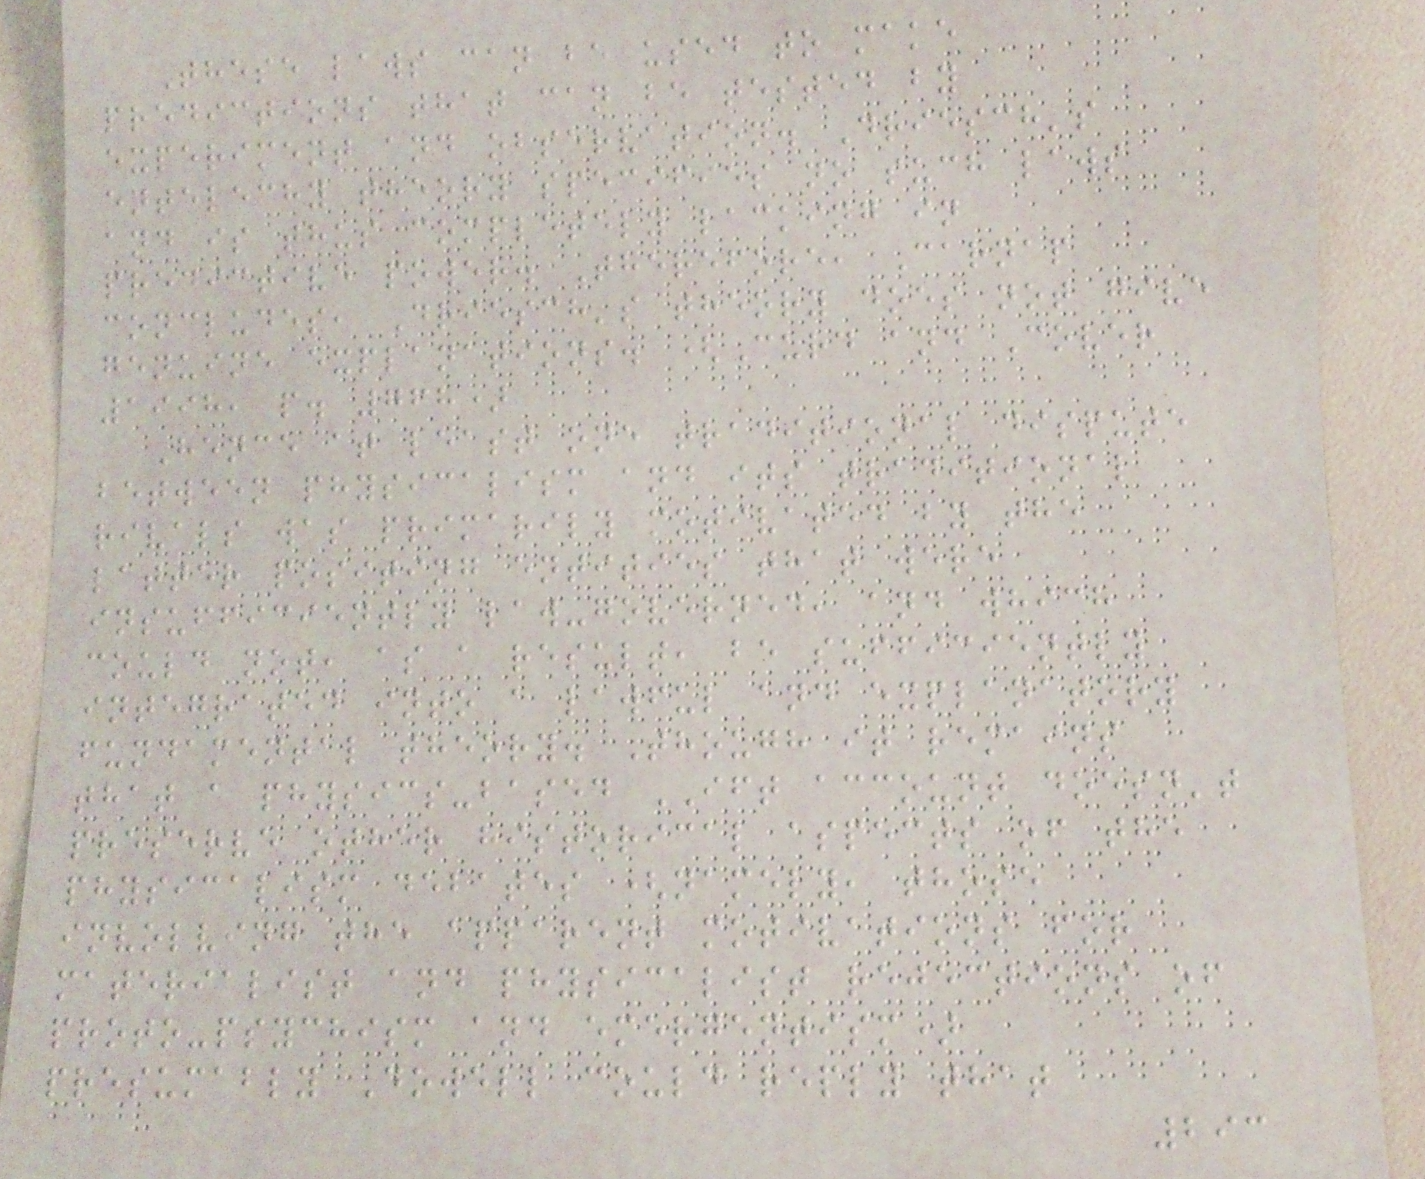These laws can be used to make
predictions that can be tested by
experiment and observation. Driesch's
entelechy theory specifies no such laws
and is thus completely lacking in
predictive power. Therefore, Carnap
concludes, Driesch's theory does not give
genuine explanations. (Curd and Cover
1998, p. 768)
Hence at least one traditional dispute
between physicalism and its traditional
rivals was primarily motivated by the
latter positing entities that were
insufficiently law-governed, and which
could not, as a result, be sufficiently
integrated into a lawful and explanatory
fundamental theory. Though it remains
that a physics-based IFT account doesn't
preserve other historical aspects of the
physicalism debates (namely, those
involving the apparent motivations for
materialist and physicalist rejections of
proto-psychism and emergentism)
presumably Dowell could reply that
293
